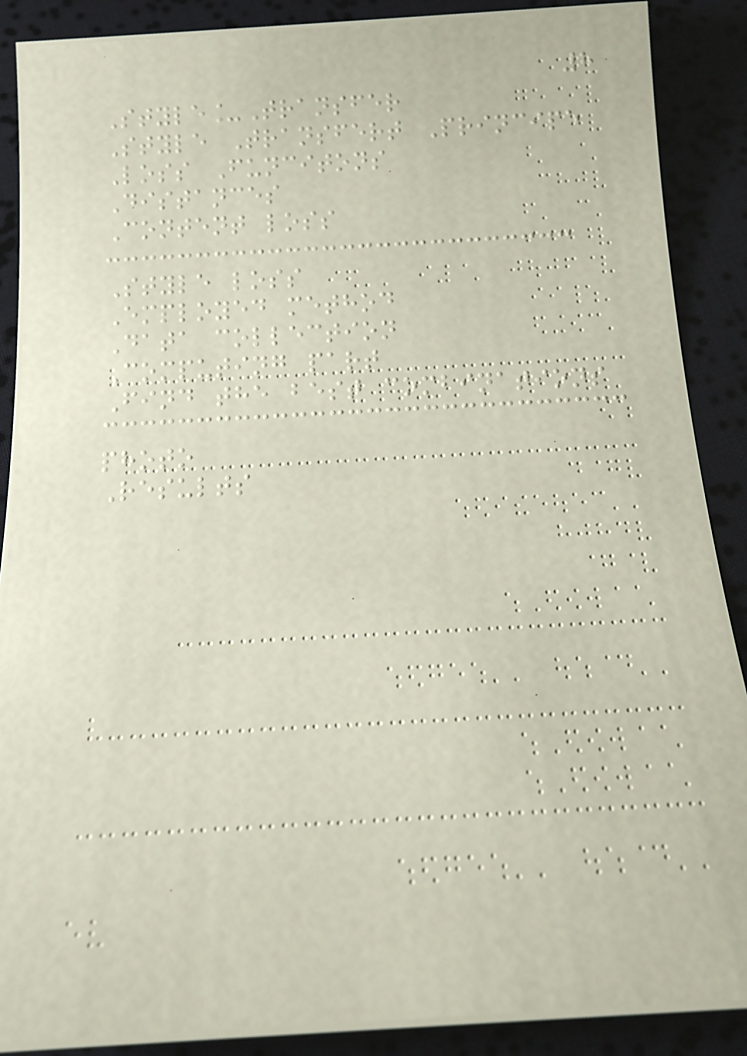8
Style_Transfer
Style Transfert Principe
Loss Funcitons
Distances
Content loss
Style loss
Employed method
Data collection
Computing part
Find the best combinations
photo
Results
